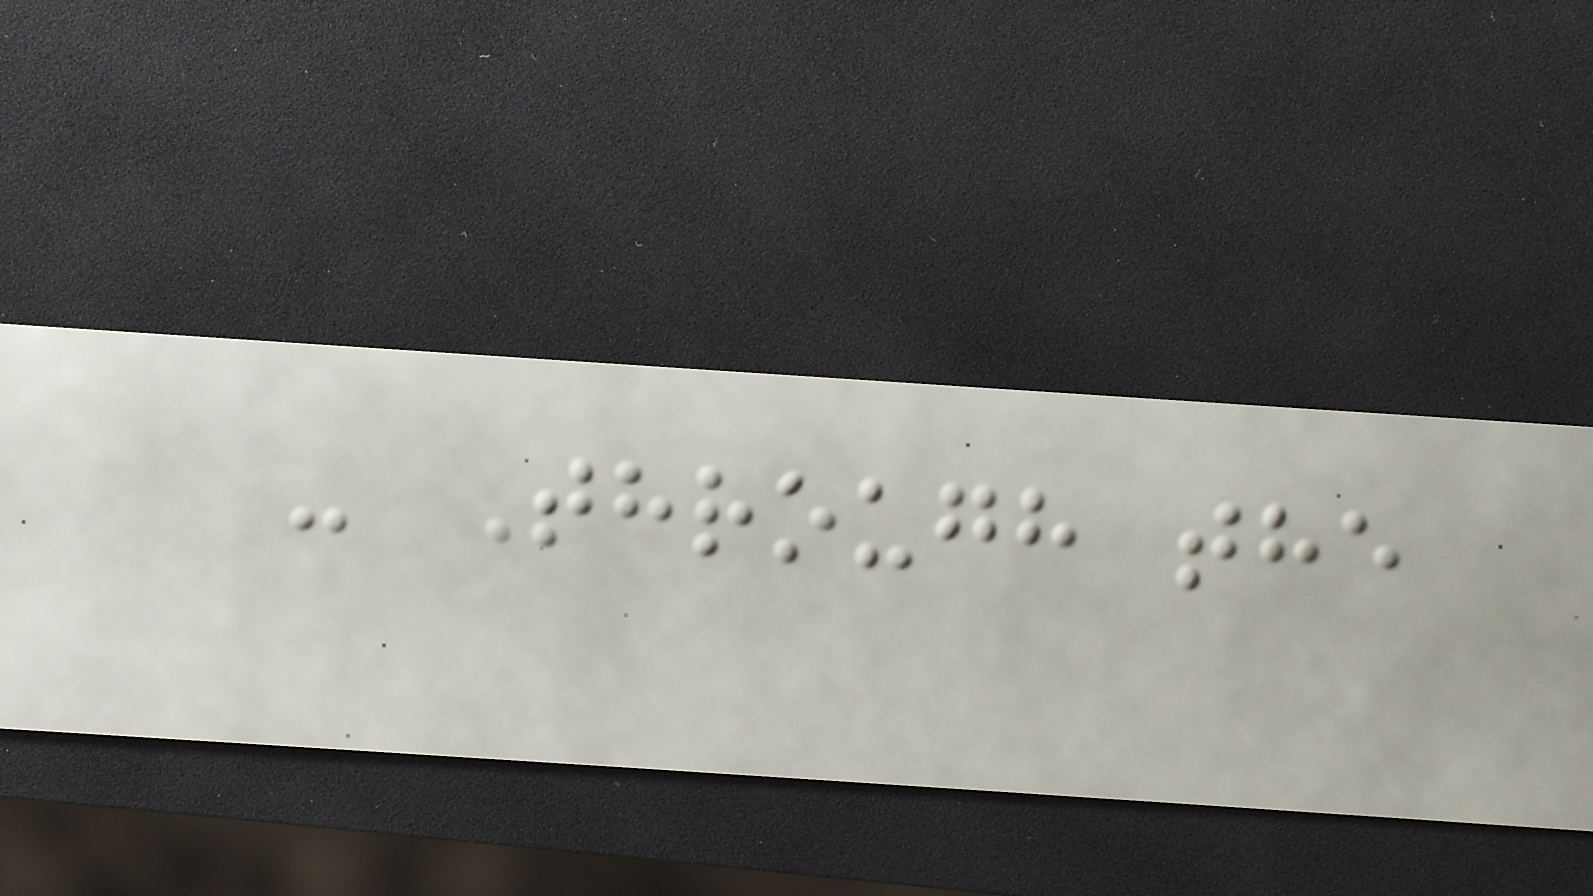- Through the
